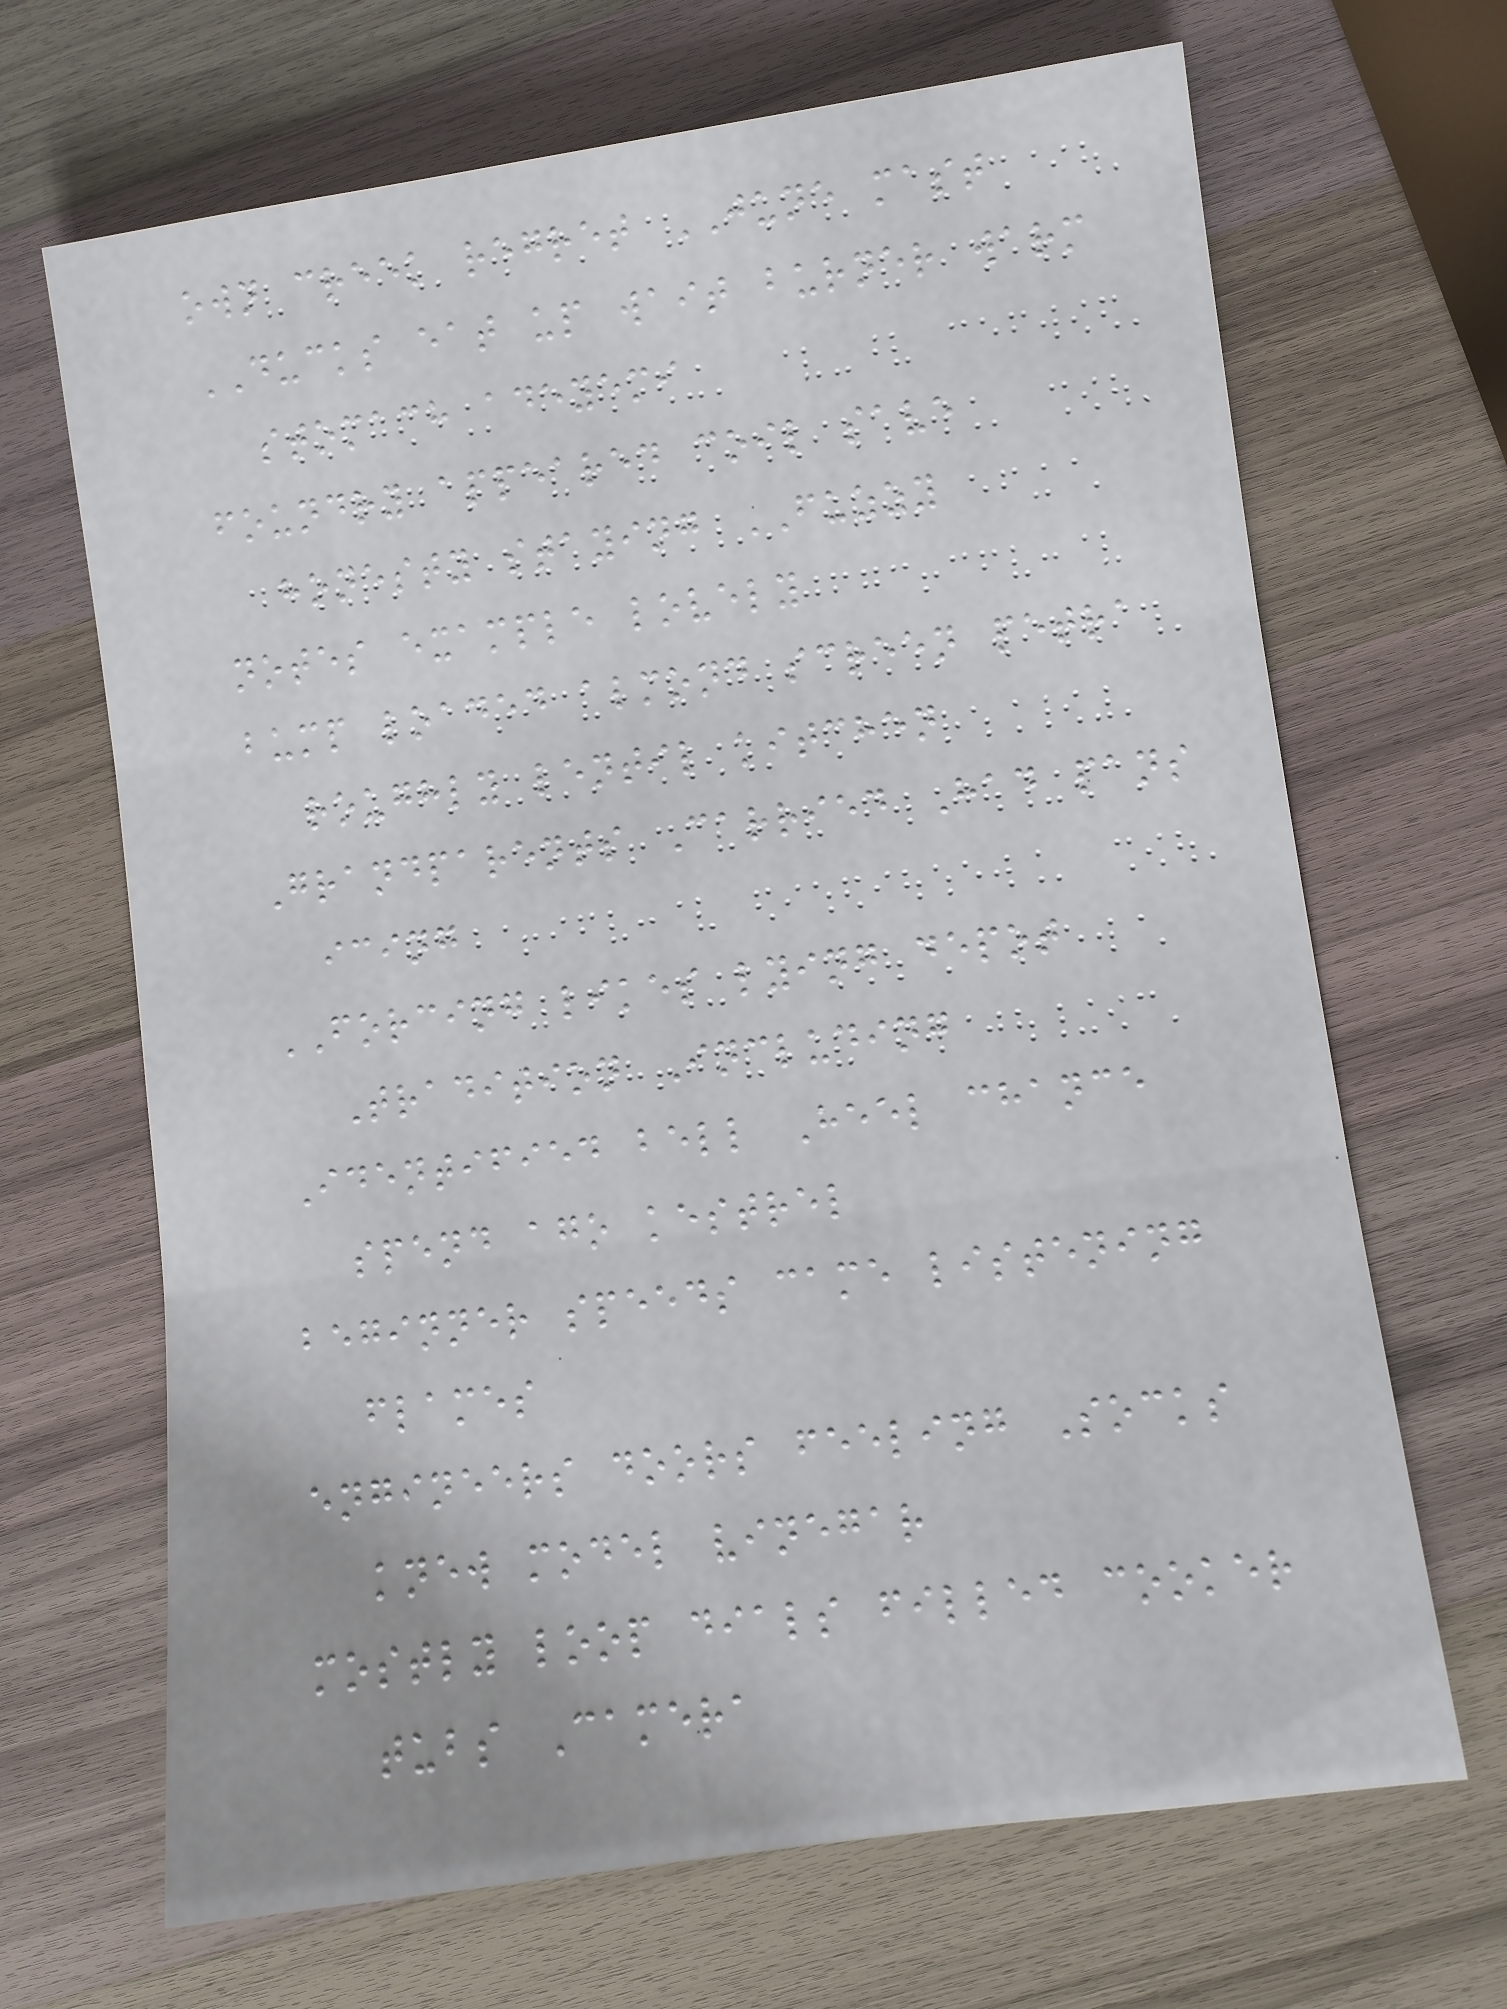own creek regret JUNE mast
DUCKS eat up wait burner warm
stomach adeyemi
foundry appeared coil save
honesty staying FUZZY
notes example lovely
bump loaded almond screen petra
roughly lentil kitchen
Grandparents Carried Had pans
icing
FORCING likes lying depot
Tradition Including
Identified bell Heel chance
spend ago kestrel
beginner speeds came listening
flames
engineers doors feeling Socks
knew model vinegar
mostly loop dials filled cooker
tubs Camera
